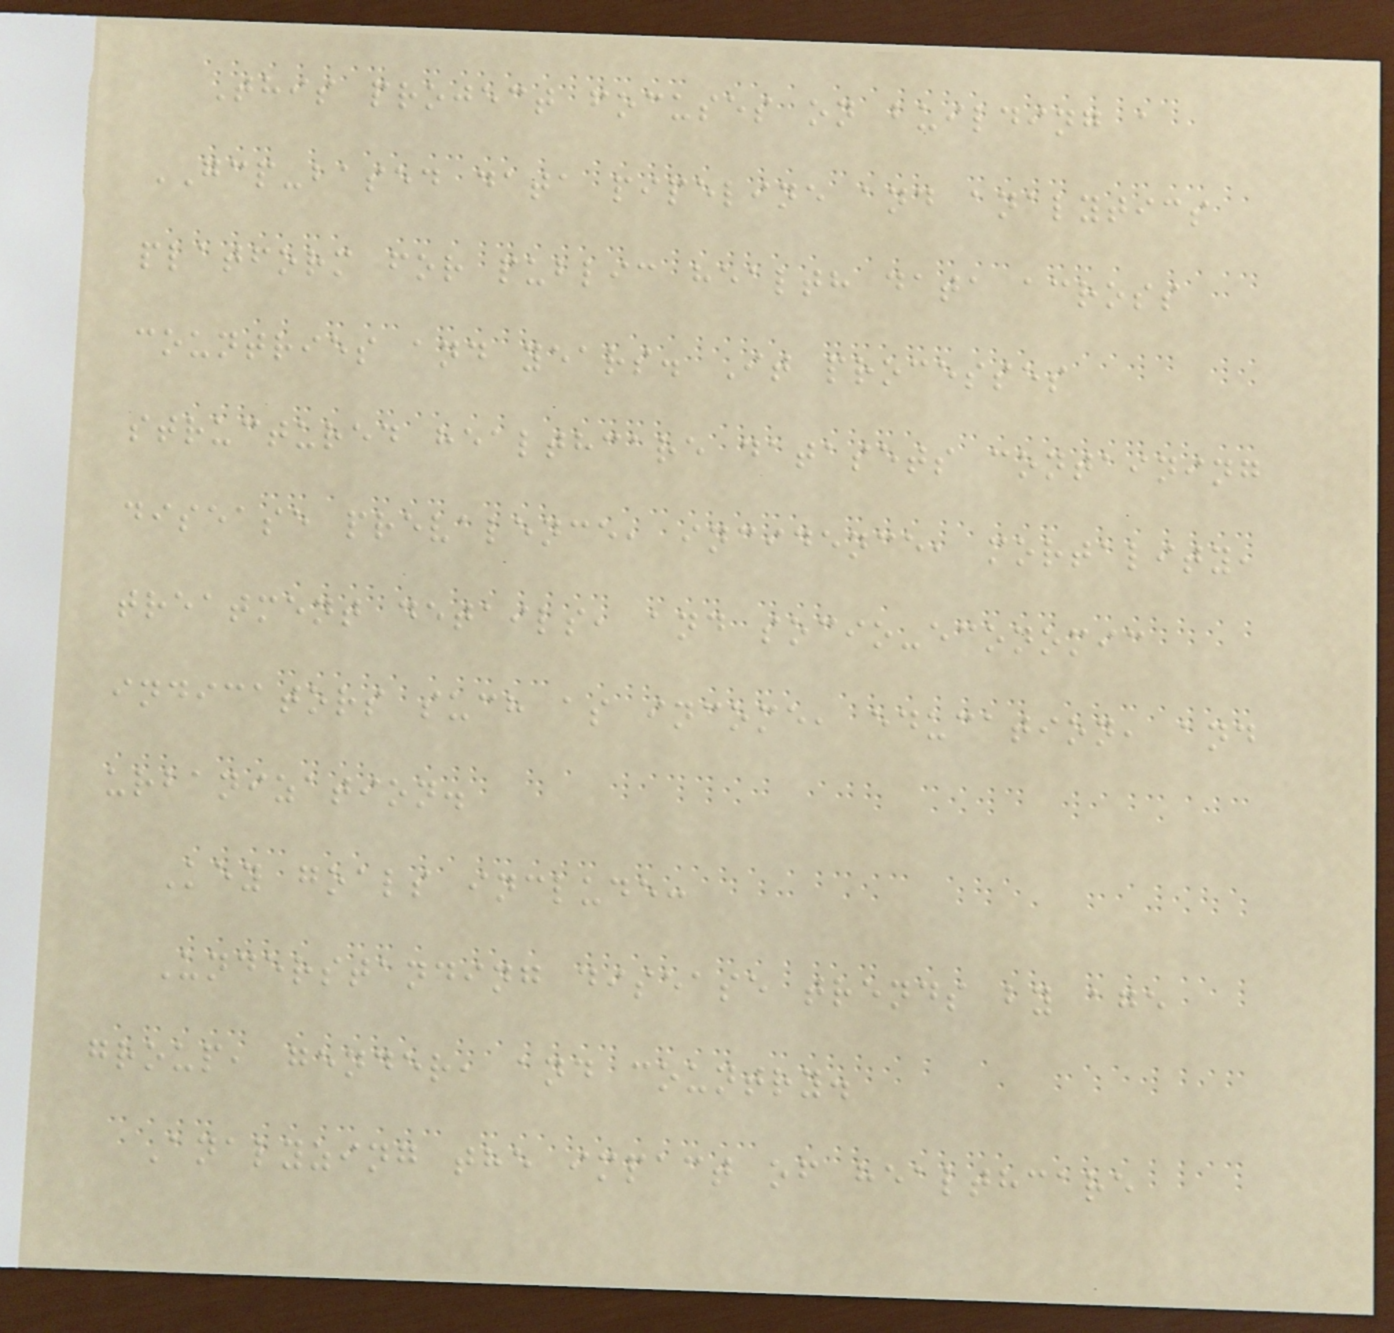This project focuses on building a
GCP-based data pipeline and analytics
platform for public health data across
countries and years. It processes
structured healthcare datasets containing
disease prevalence, incidence, mortality,
treatment details, and socio-economic
indicators such as income, education, and
urbanization.
Key goals include:
Understanding disease trends by age
group, gender, and country.
Analyzing the impact of healthcare
